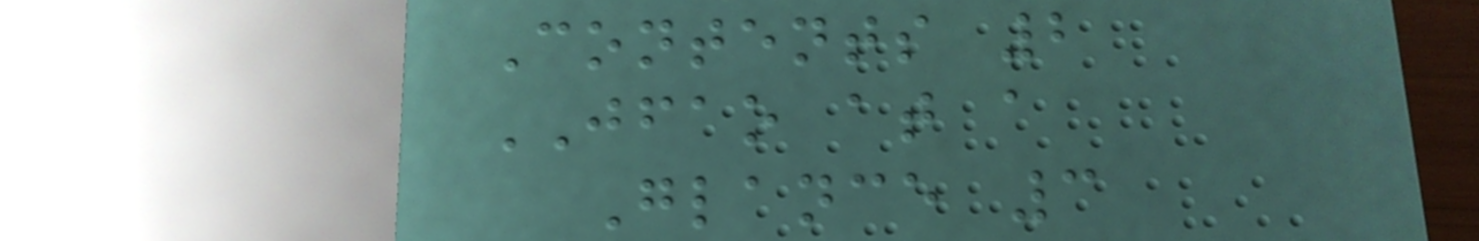Contents 2
JFAO at a
Glance 3
